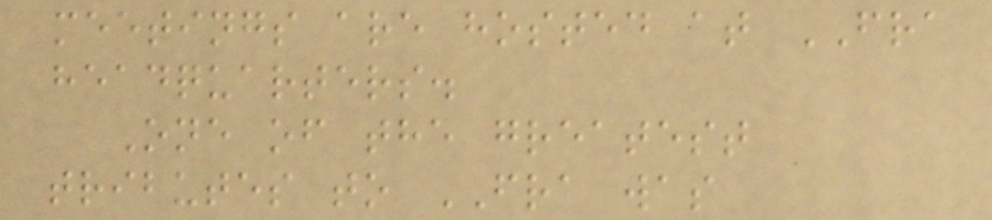meetings are hosted at FRA
headquarters.
One of the greatest
tributes to FRA was
